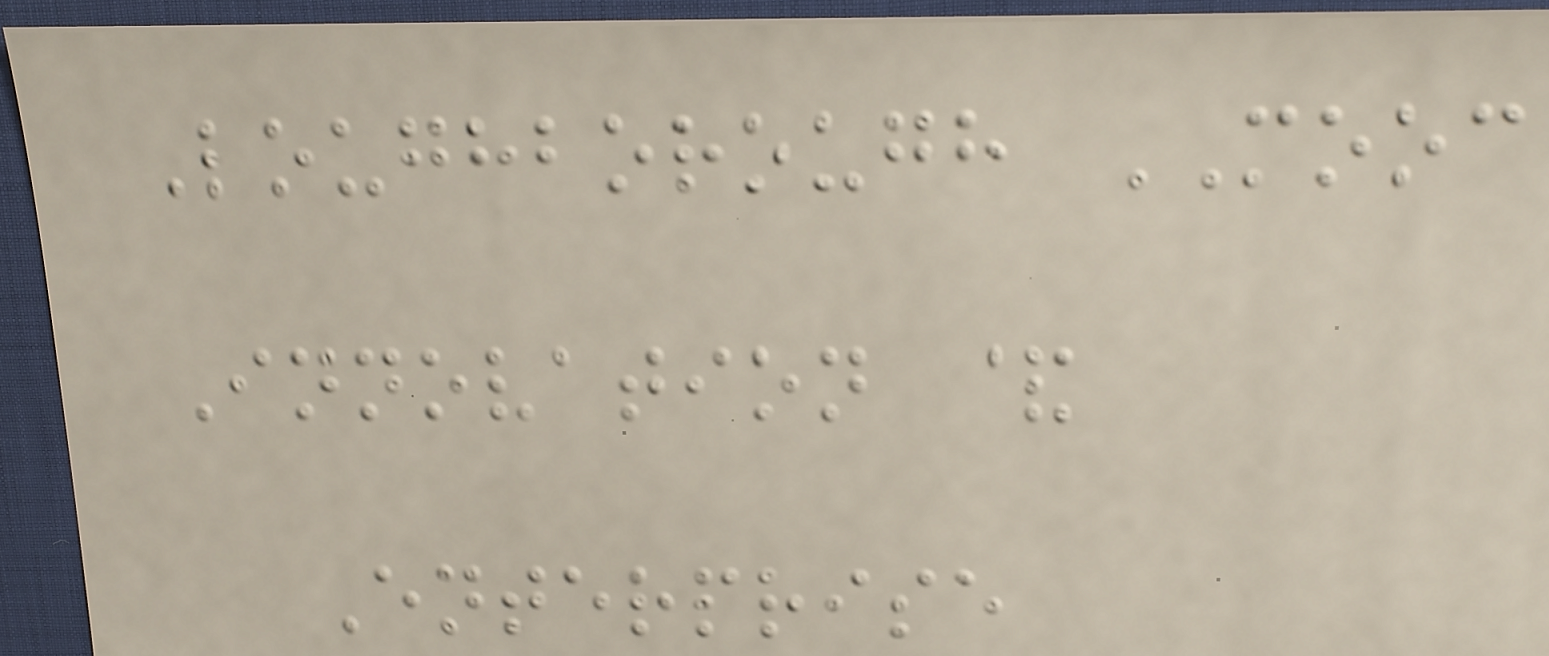Loughborough MOOC
Innovation &
Enterprise
